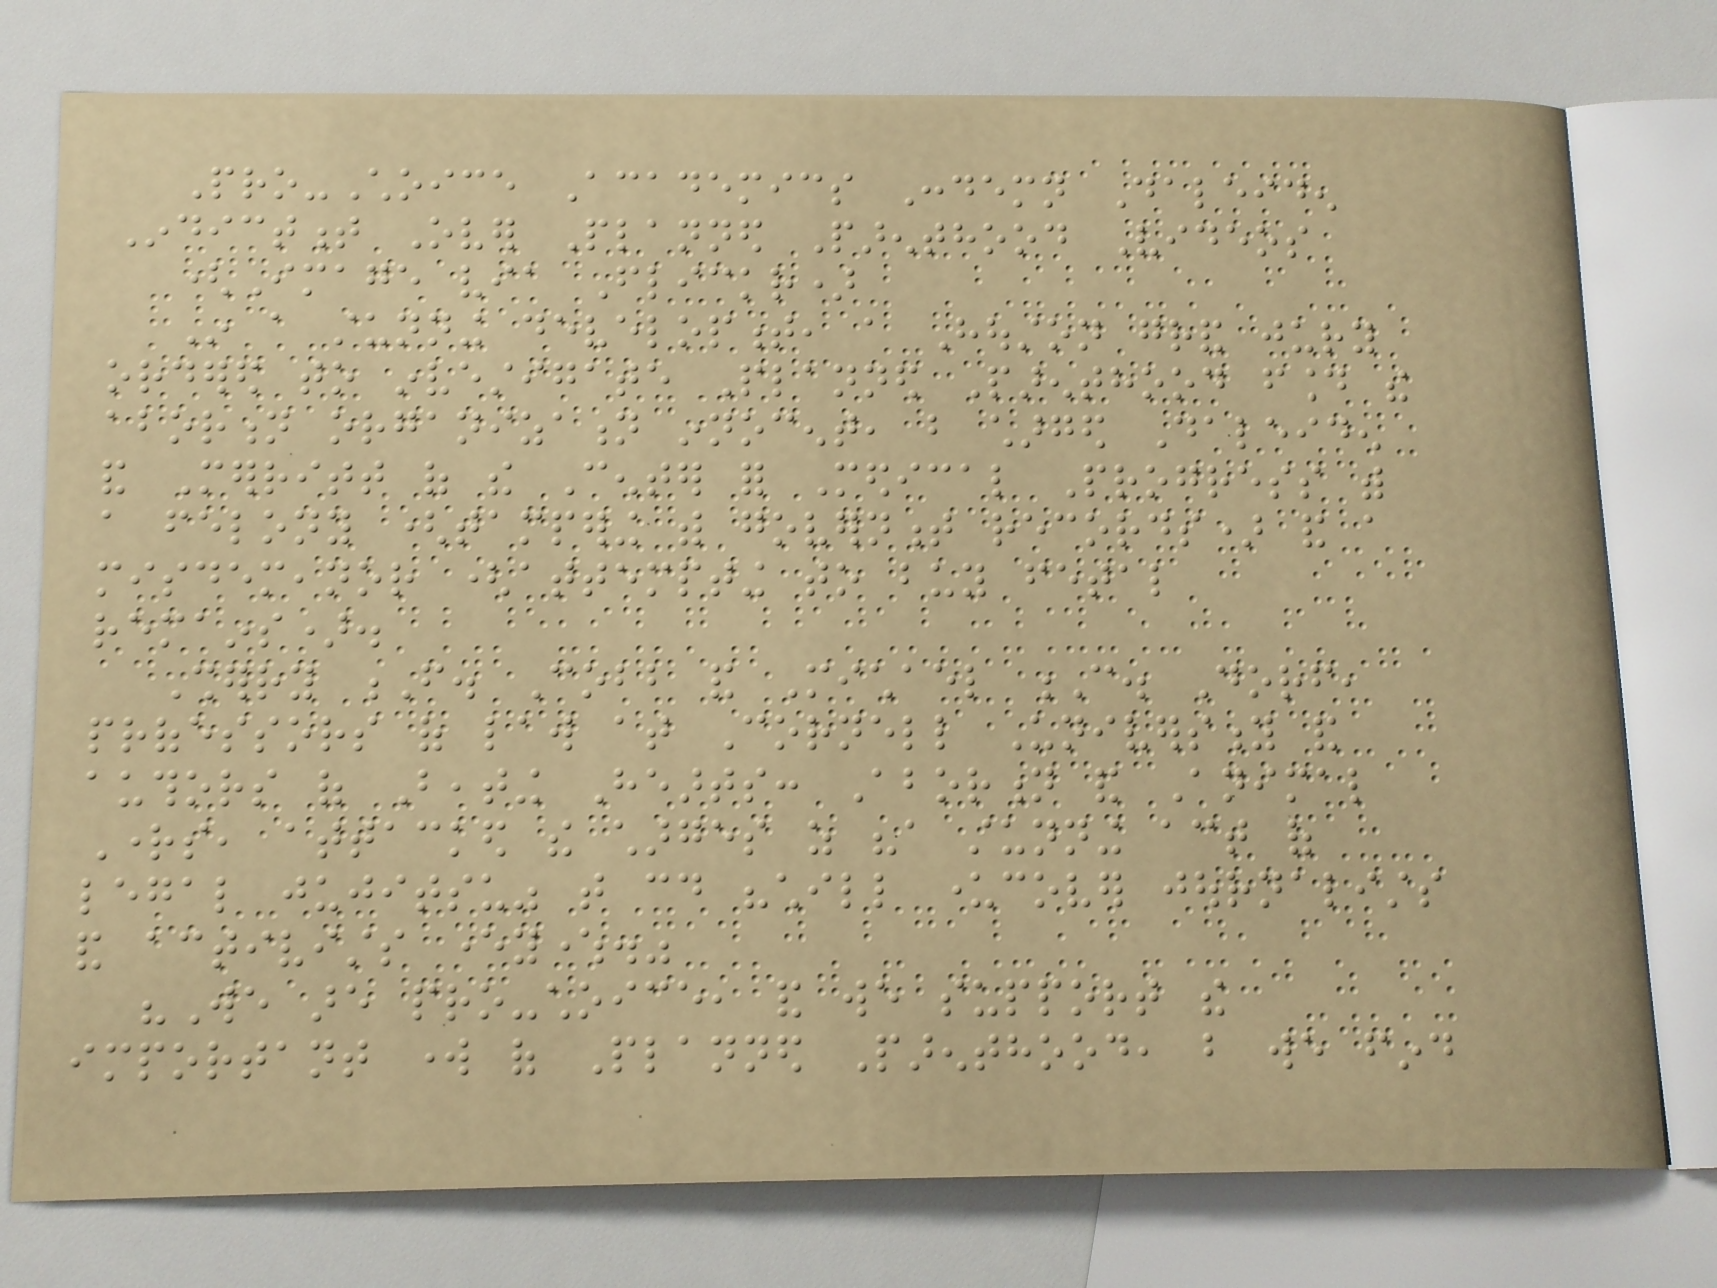Pro-Choice Academics Condemn Daleiden
Indictment Over Planned Parenthood Videos
(Image via Flickr)
In a stunning development, a Houston grand jury
ordered to investigate Planned Parenthood found the
abortion organization innocent, but charged Daleiden
and Merritt of the Center for Medical Progress with
a felony (tampering with government records) and a
misdemeanor (attempting to buy fetal
remains).
Sherry F. Cobb and Michael C. Dorf,
professors of law at Cornell University and
authors of Beating Hearts: Abortion and Animal
Rights, attacked the charges as "a stunning act of
legal jujitsu" that could "chill undercover journalists
and activists everywhere."
"We are pro-choice, and we support the
important work of Planned Parenthood, but we find
